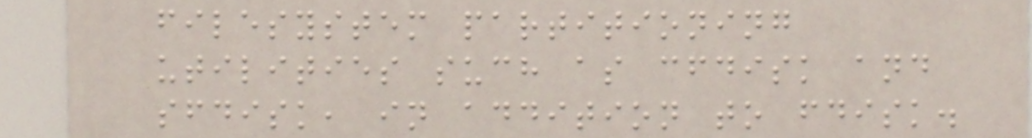filesystem partitioning
utilities such as cfdisk and
sfdisk, in addition to fdisk.
